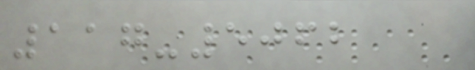117-5062
